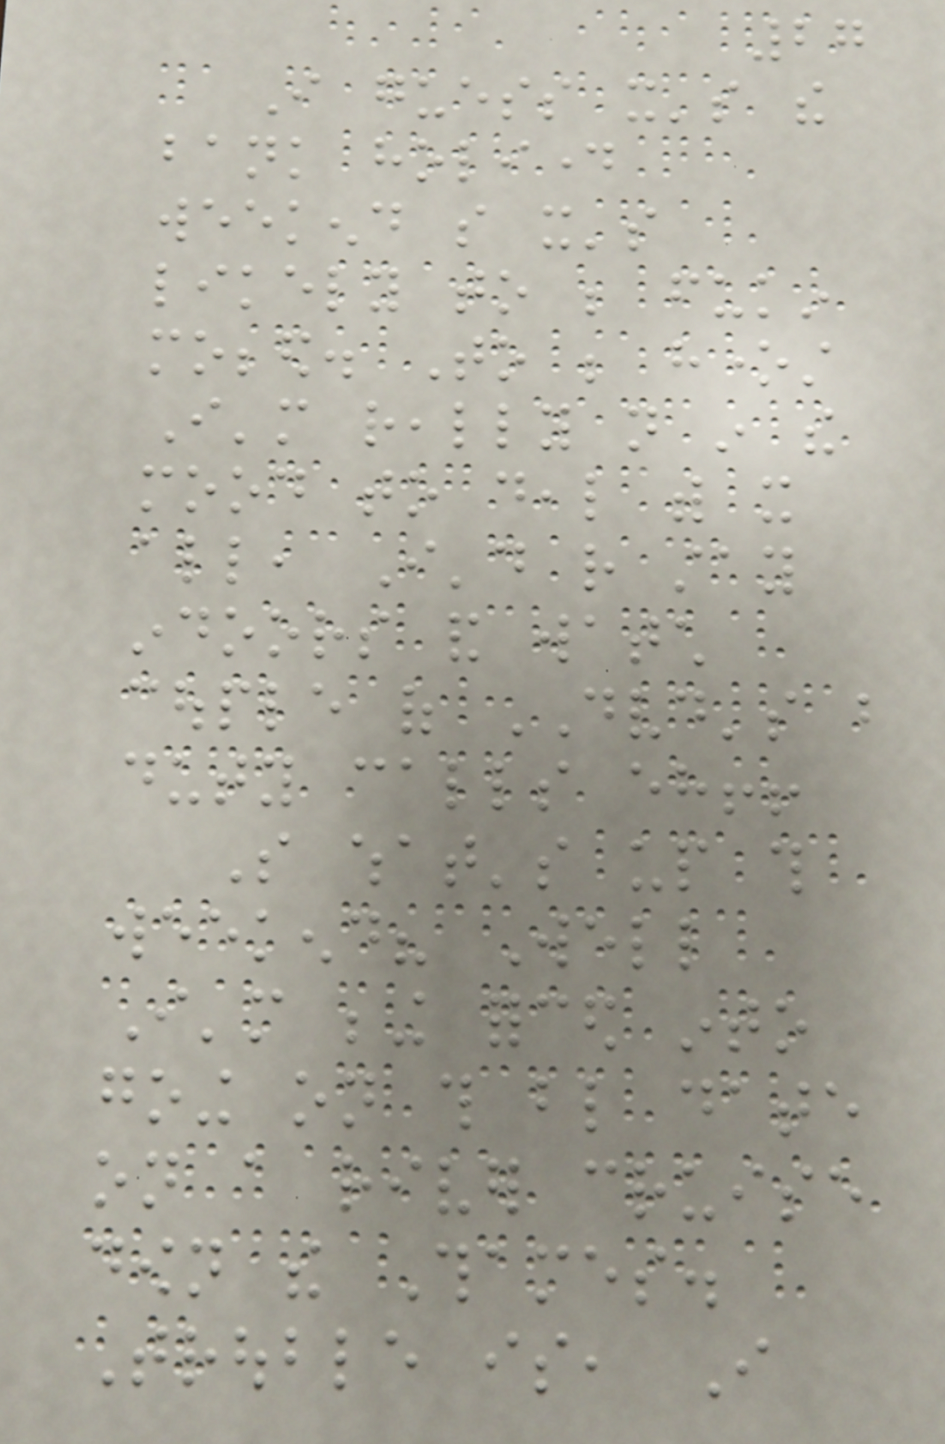27
I guess it's the
bank holiday
weekend so it's
likely to be fukin
mobbed. To be honest
I'm really not in the
mood to deal with it
all, I'd rather stay
indoors and watch
couple of DVD's but
duty calls eh!!
So what's up this
weekend? Well
I'm being forced into
going on this blind date
on a river cruise
down the Thames.
Trouble is, I
